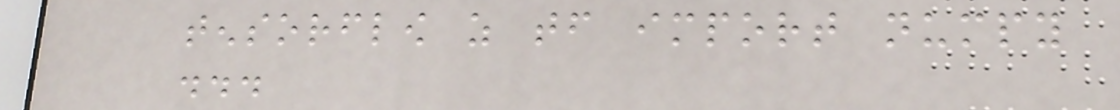tensorflow as tf import numpy
...
